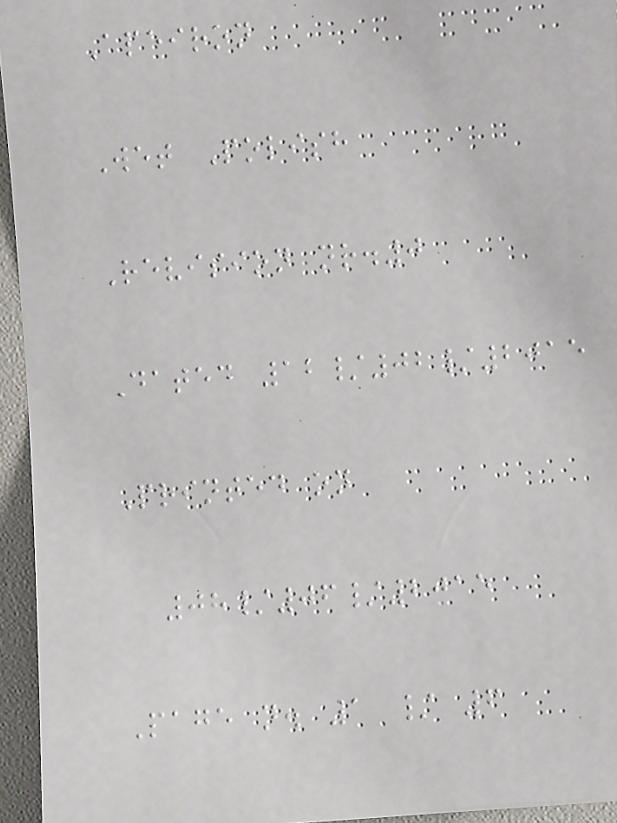Apeiron
Wet Polish
Revision nr.0
Dated 12/02/2015
Printed on
08/06/2015
Page n. 1 / 6
